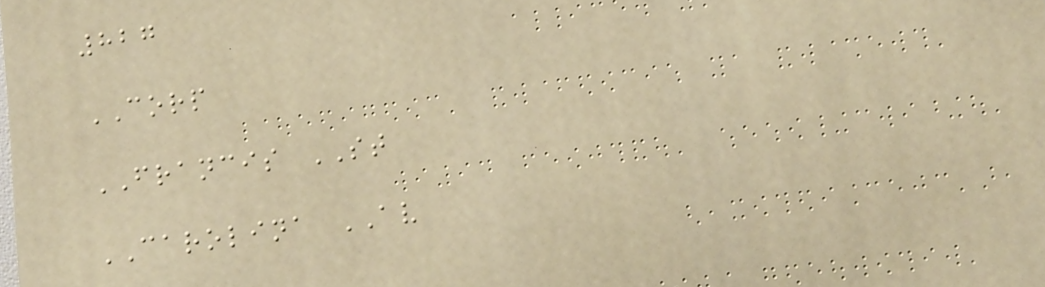827
CORP
FRANCIS ST
CAROLINA AV
